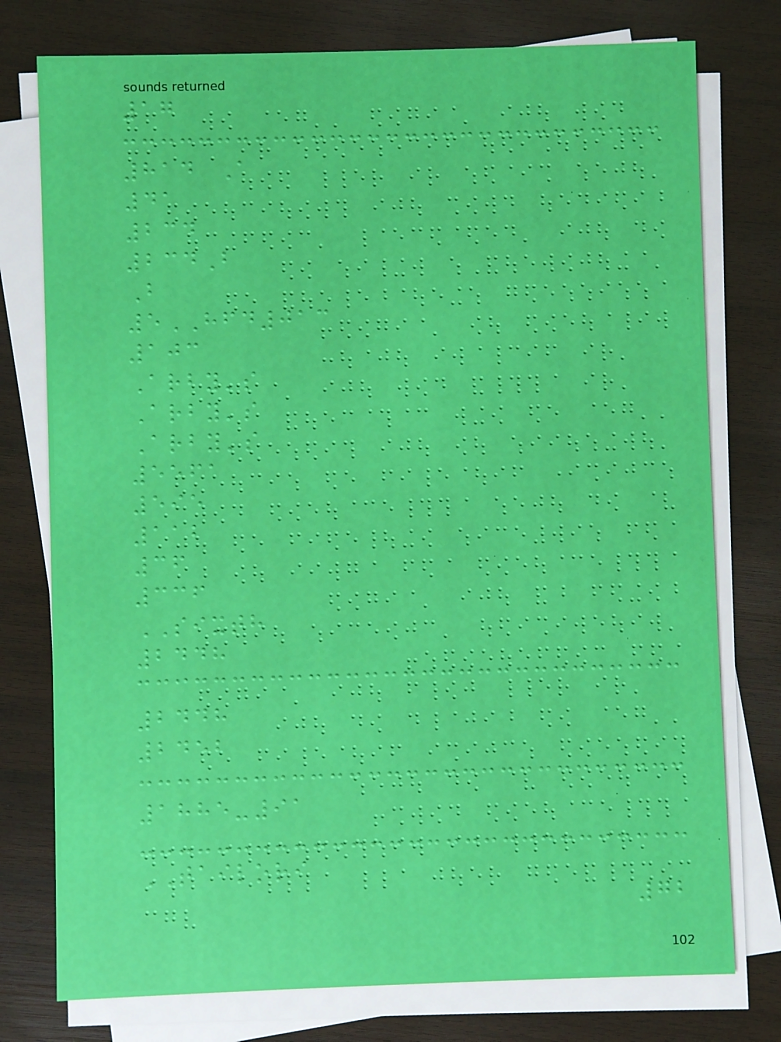17
814 A
41
234
234B
B
5HFD013
103
Arby's
Arby's
Arby's
5561
595
112
36
336
SIXTH
2448
2448
2452
1885-91
TAILORI
72
